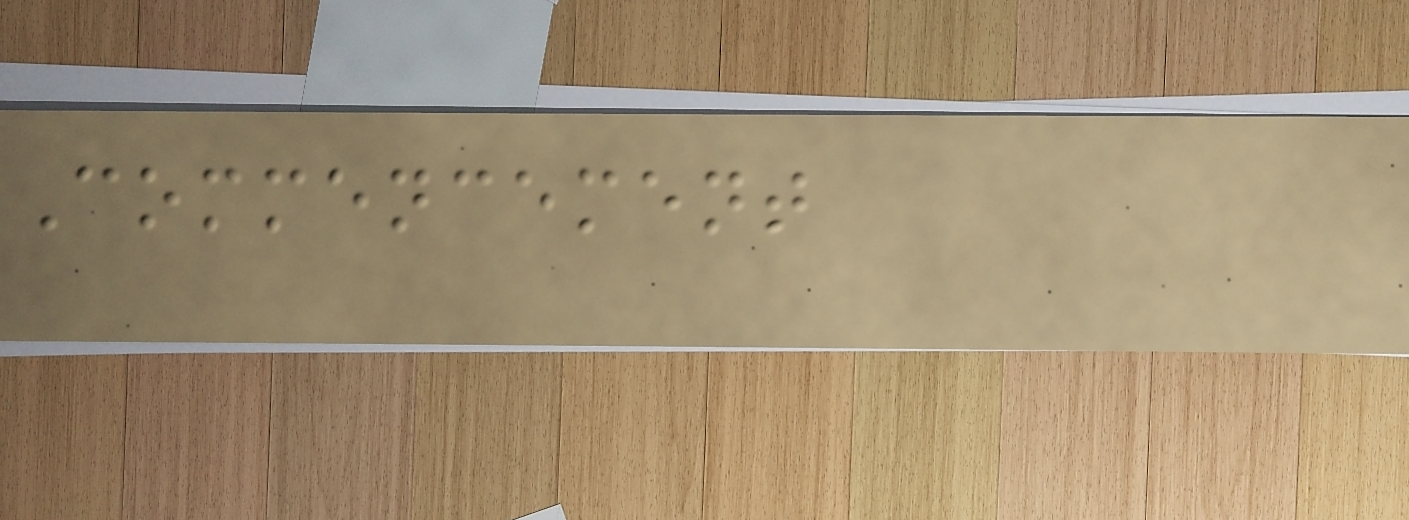Commencement
